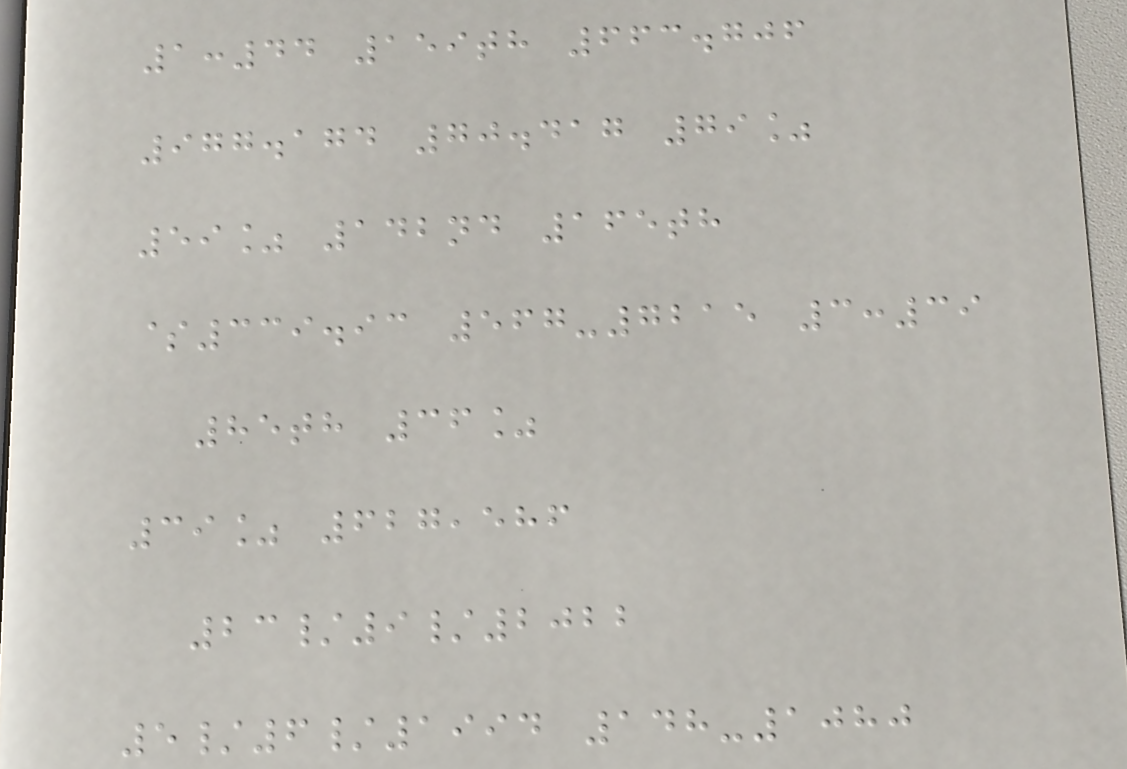1:44 159th 663.706
977.174 70.417 79%
59% 142nd 165th
$339.93 567-7215 3:39
85th 36%
39% 627,586
23/9/2022
5/6/1994 148-1080
